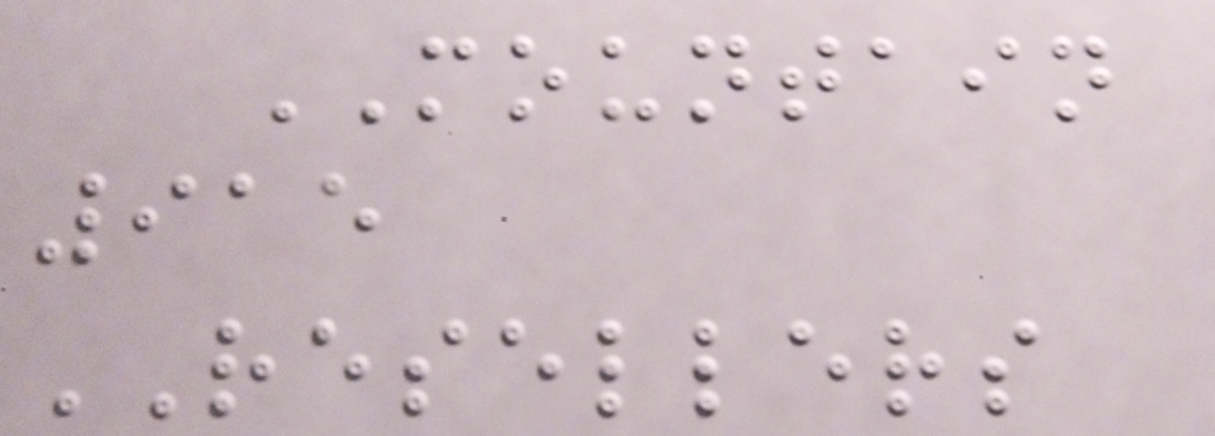MOUNTAIN
915
RESELLERS
